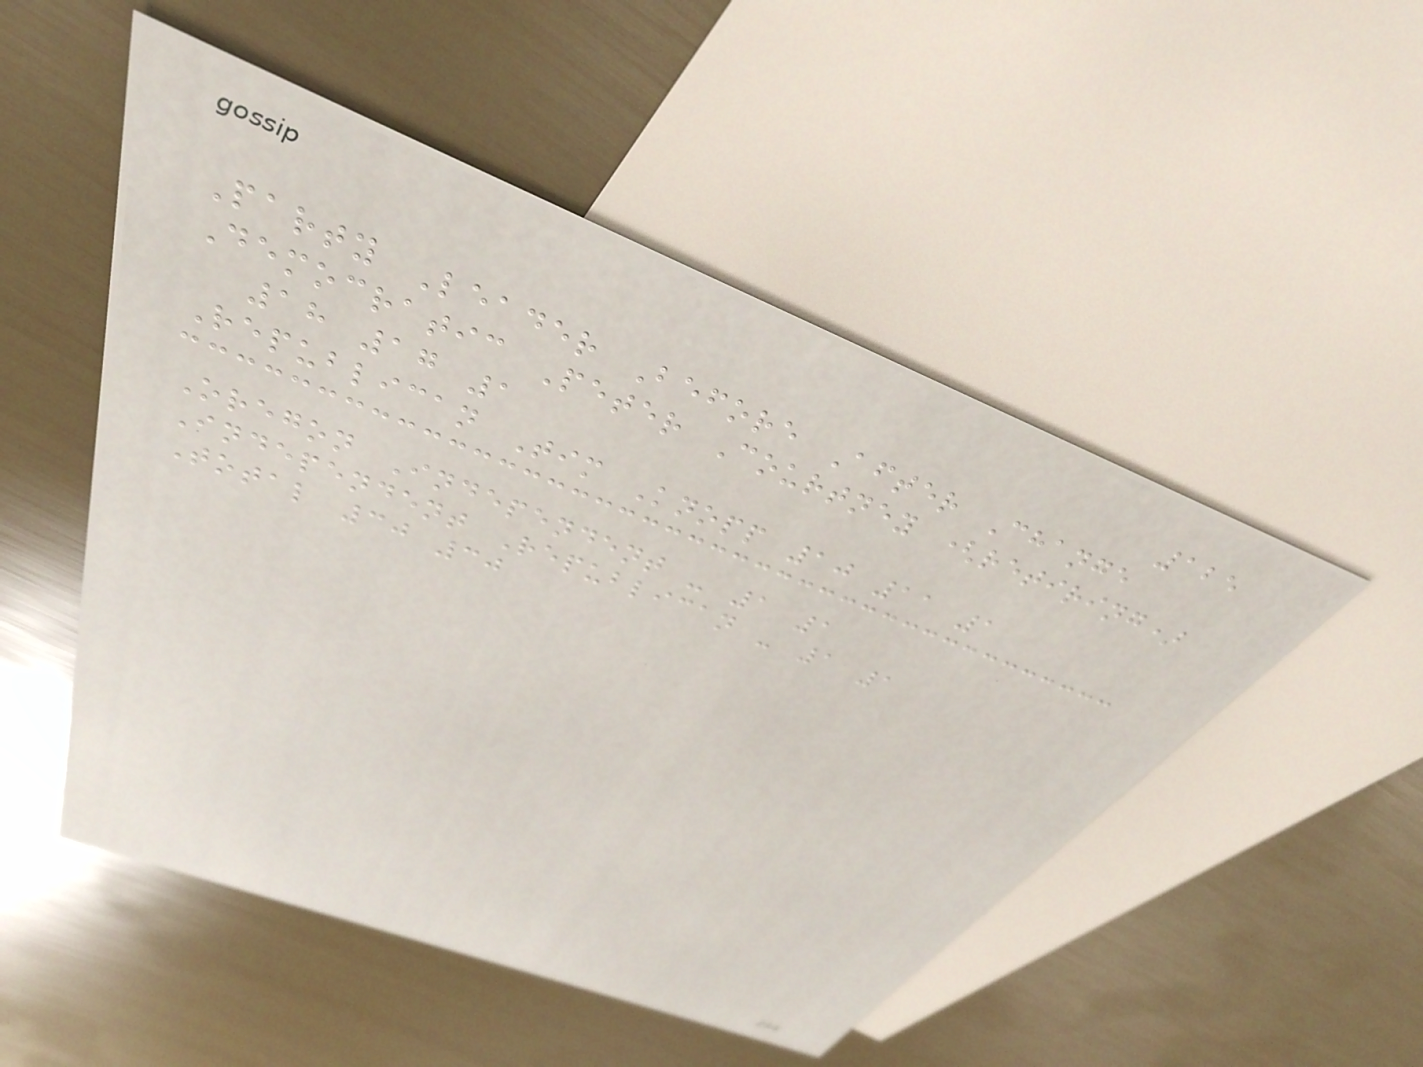125
Party Leader Before After Change
Democratic Peter Courtney (retiring)
18 17 1
Republican Tim Knopp 10 11 1
Oregon Independent - 1 1
Independent Republican - 1 1
Total 30 30
